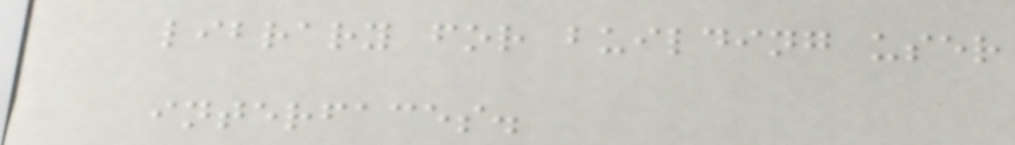library for building user
interfaces.
